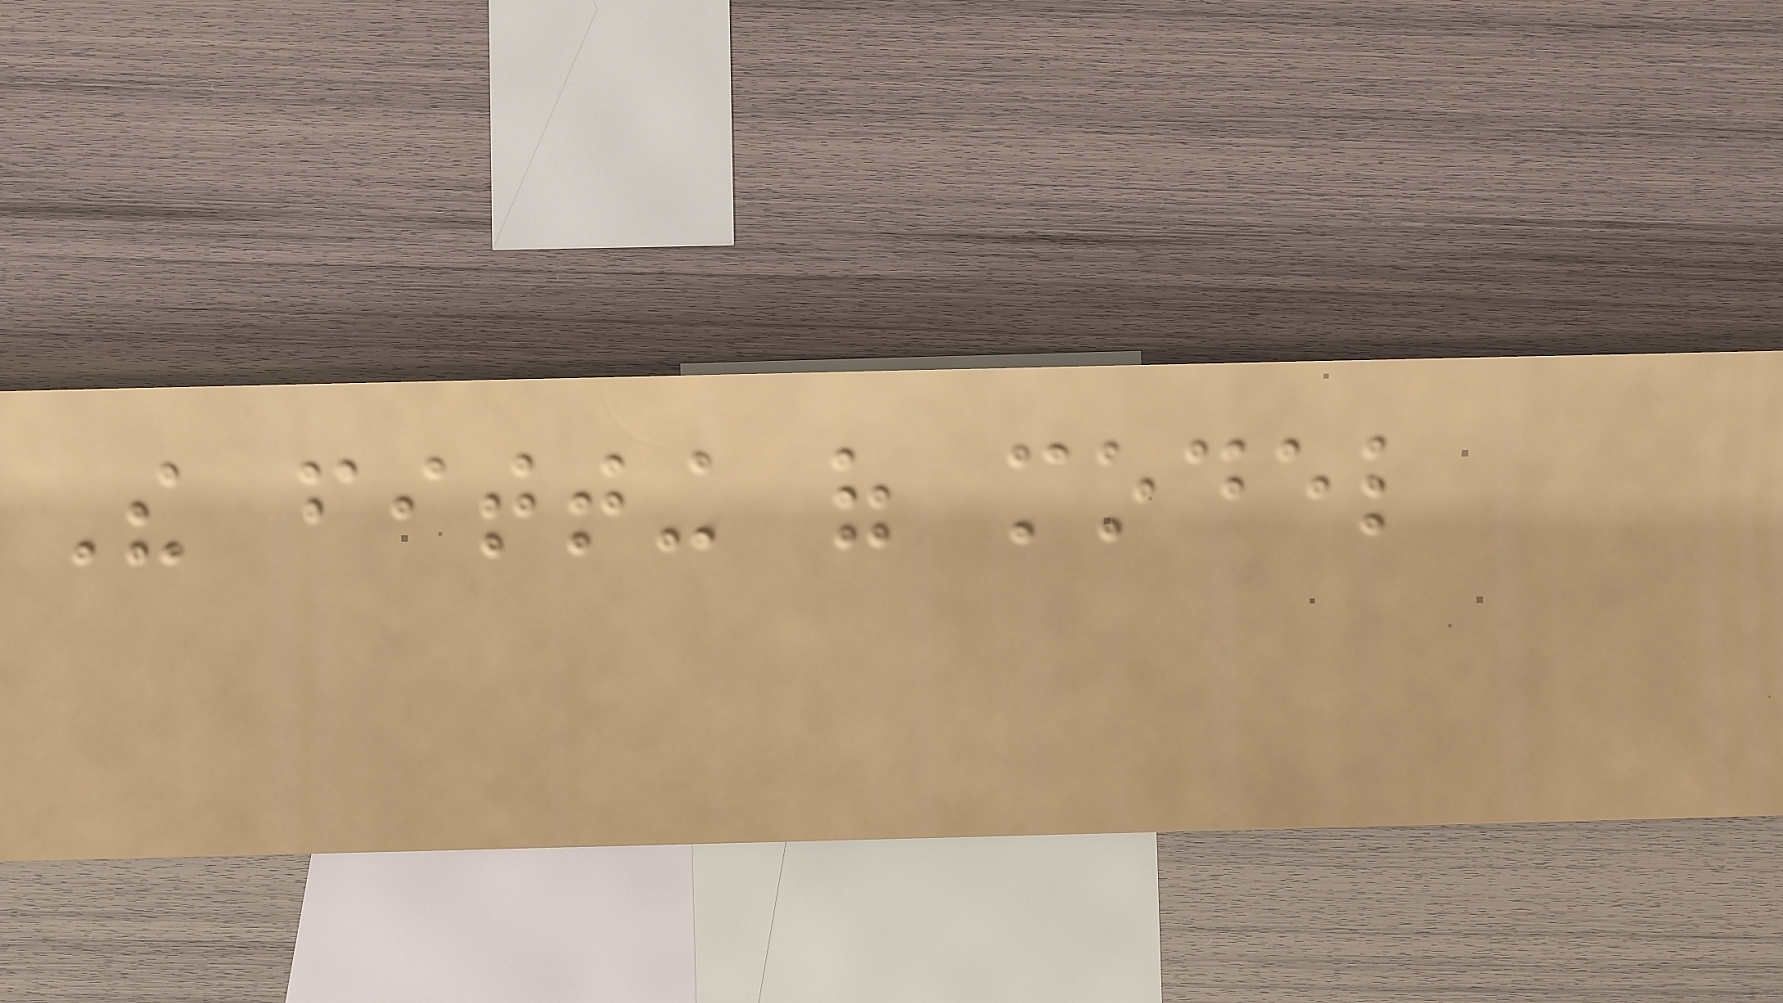The fitting of model
